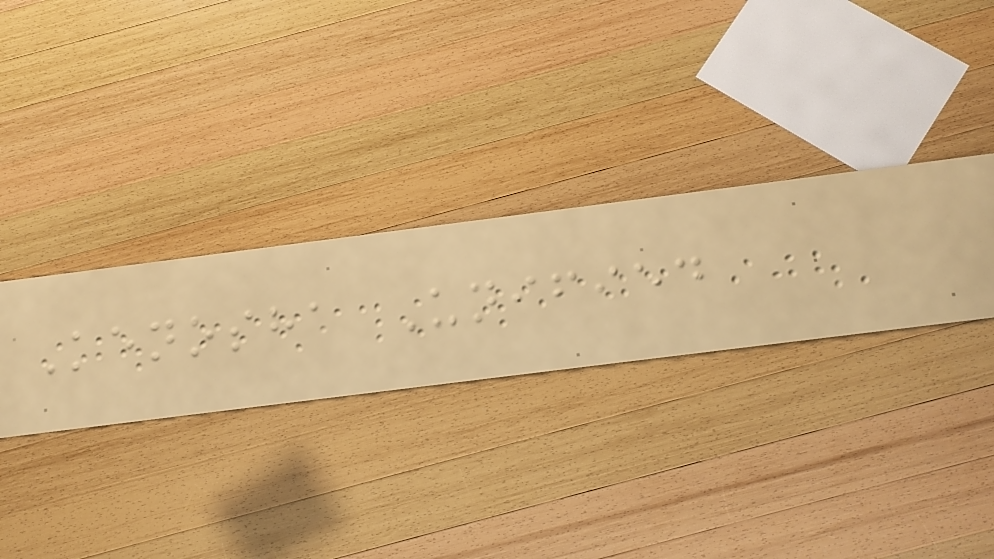Kenosha Unified
